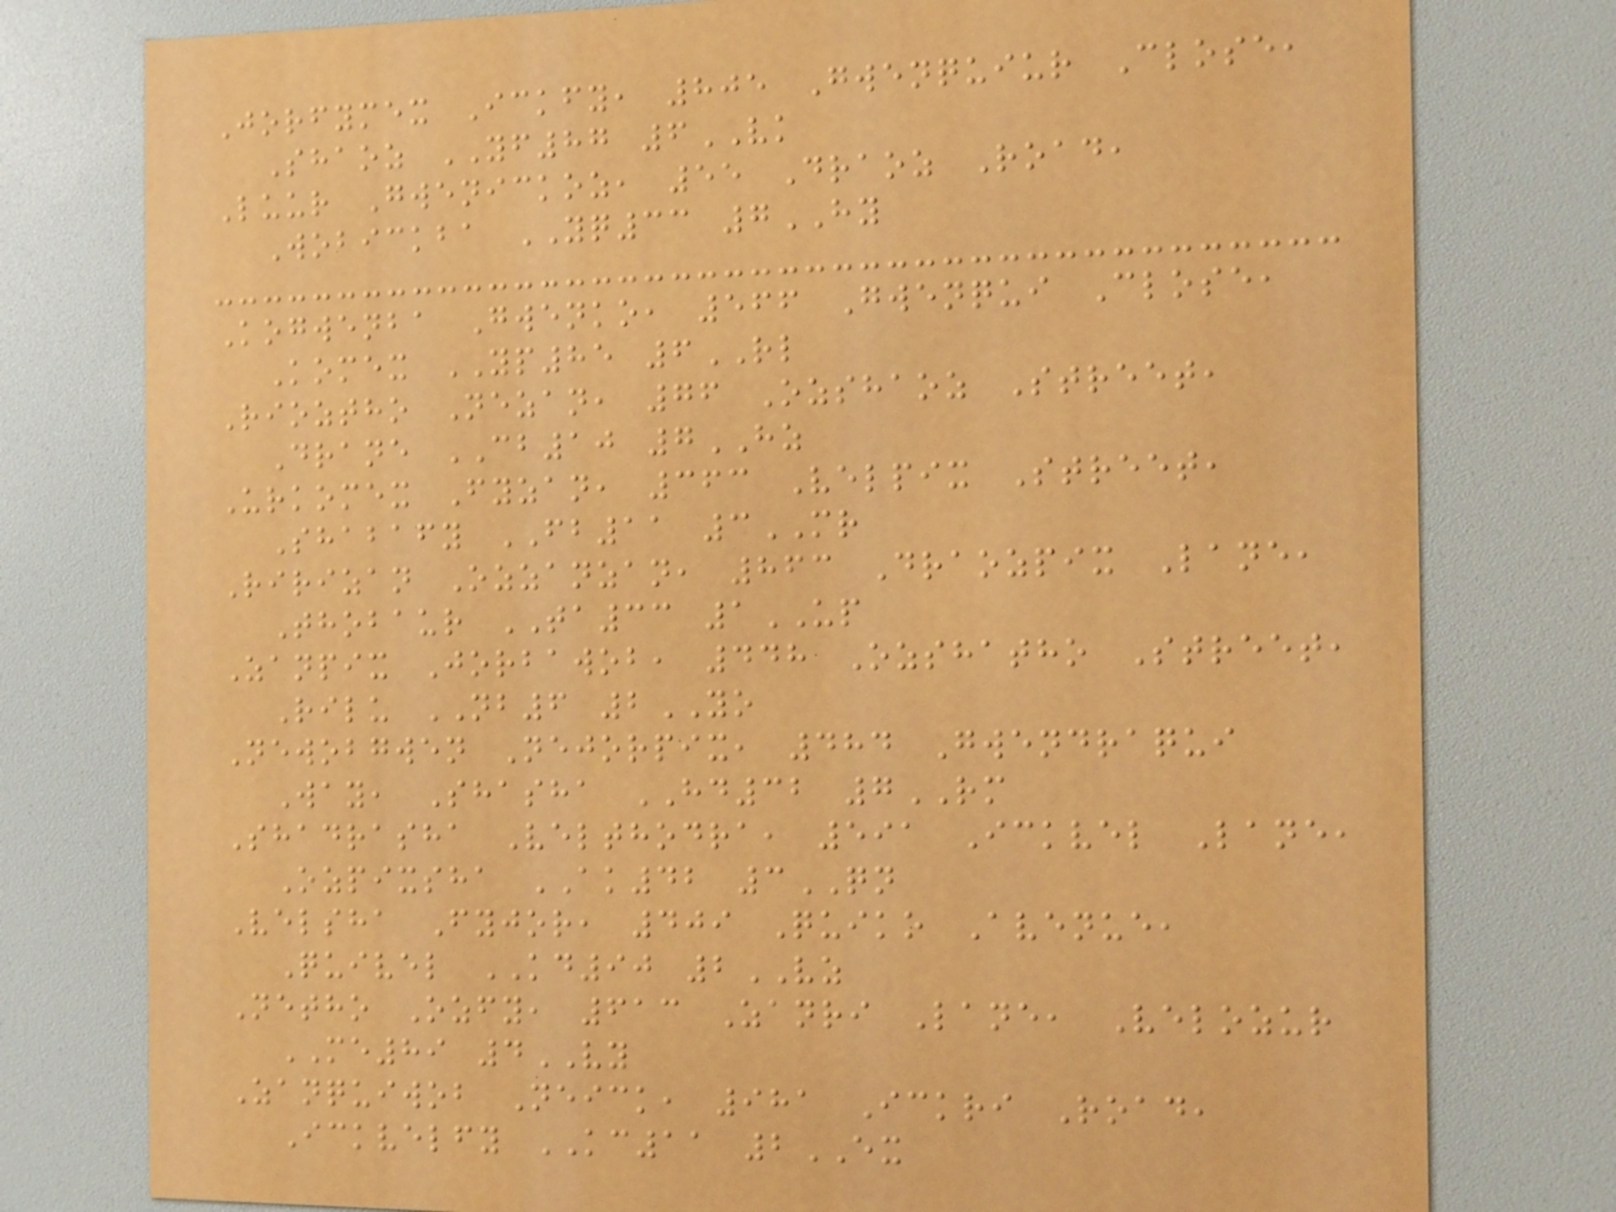Jorfymex Ickfy, 805 Gwenquiur Close,
Shaoz YF87 6VK
Luur Gwenickoz, 55 Draoz Road,
Wobickba YQ33 7HY
Kogwenba Gwenko, 566 Gwenqui Close,
Komex YP85 6RL
Rioztho Nezan, 76 Ozshaoz Street,
Drane CB10 7HZ
Urkomex Fyzan, 363 Velpix Street,
Shabafy FB11 3MR
Ririzan Ozzanzan, 863 Draozpix Lane,
Thobaur TA33 1UP
Zanpix Jorbawob, 448 Ozshatho Street,
Rilu NB6 2YO
Newobgwen Nejorpix, 484 Gwendraqui
Way, Shasha HD32 7RM
Shadrasha Velthodra, 591 Ickvel Lane,
Ozpixsha AK42 3QN
Velsha Fyjor, 409 Quiko Avenue,
Quivel KD90 2VZ
Netho Ozfy, 613 Zanri Lane, Velozur
ME89 4VY
Zanquiwob Neick, 981 Ickri Road,
Ickvelfy KC11 2EX
